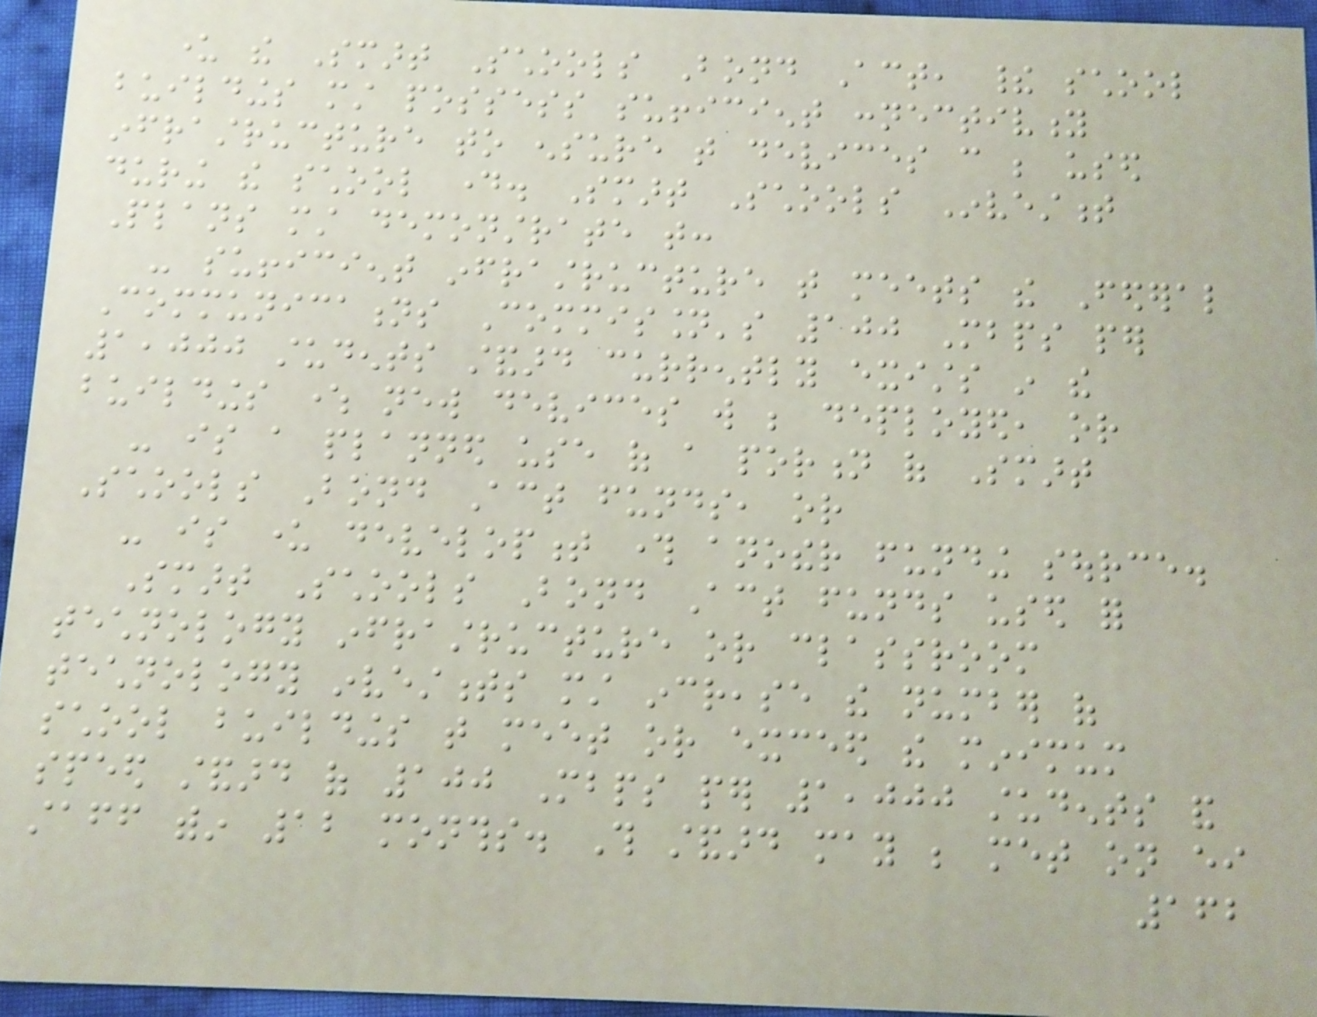under the Smart Schools Bond Act, their school
buildings must possess sufficient connectivity
infrastructure to ensure that devices can be used
during the school day. Smart Schools Investment
Plans must demonstrate that:
- sufficient infrastructure that meets the Federal
Communications Commission's 100 Mbps per
1,000 students standard currently exists in the
buildings where new devices will be deployed, or
- is a planned use of a portion of Smart
Schools Bond Act funds, or
- is under development through another funding source.
Smart Schools Bond Act funds used for
technology infrastructure or classroom
technology investments must increase the number of
school buildings that meet or exceed the minimum
speed standard of 100 Mbps per 1,000 students and
staff within 12 months. This standard may be met on either
162
